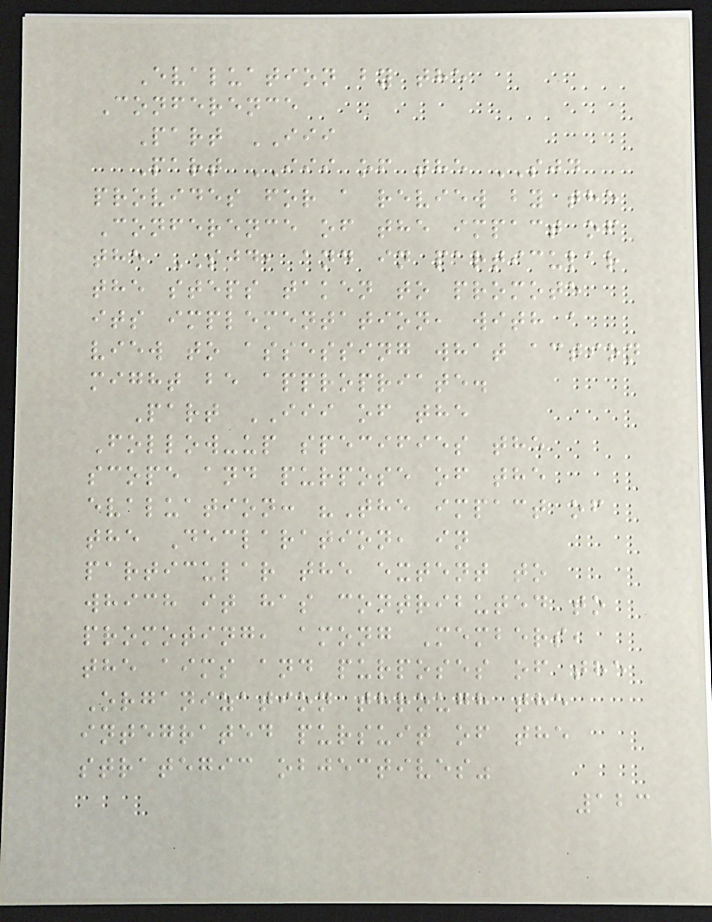Evaluation by the
Conference
Part III
Part III of the SJD
provides for a review by the
Conference of the impact of
the SJD, and in particular
the steps taken to promote
its implementation, with a
view to assessing what action
might be appropriate.
Part III of the
Follow-up specifies the
scope and purpose of the
evaluation: "The impact of
the Declaration, in
particular the extent to
which it has contributed to
promoting, among Members,
the aims and purposes of the
Organization through the
integrated pursuit of the
strategic objectives"
123
